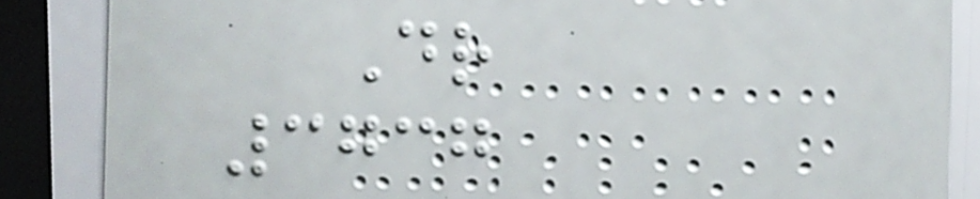Dr
3737
